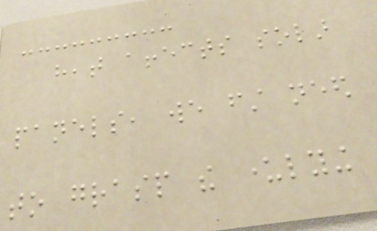heat affects solar
panels, we first need
to grasp the underlying
